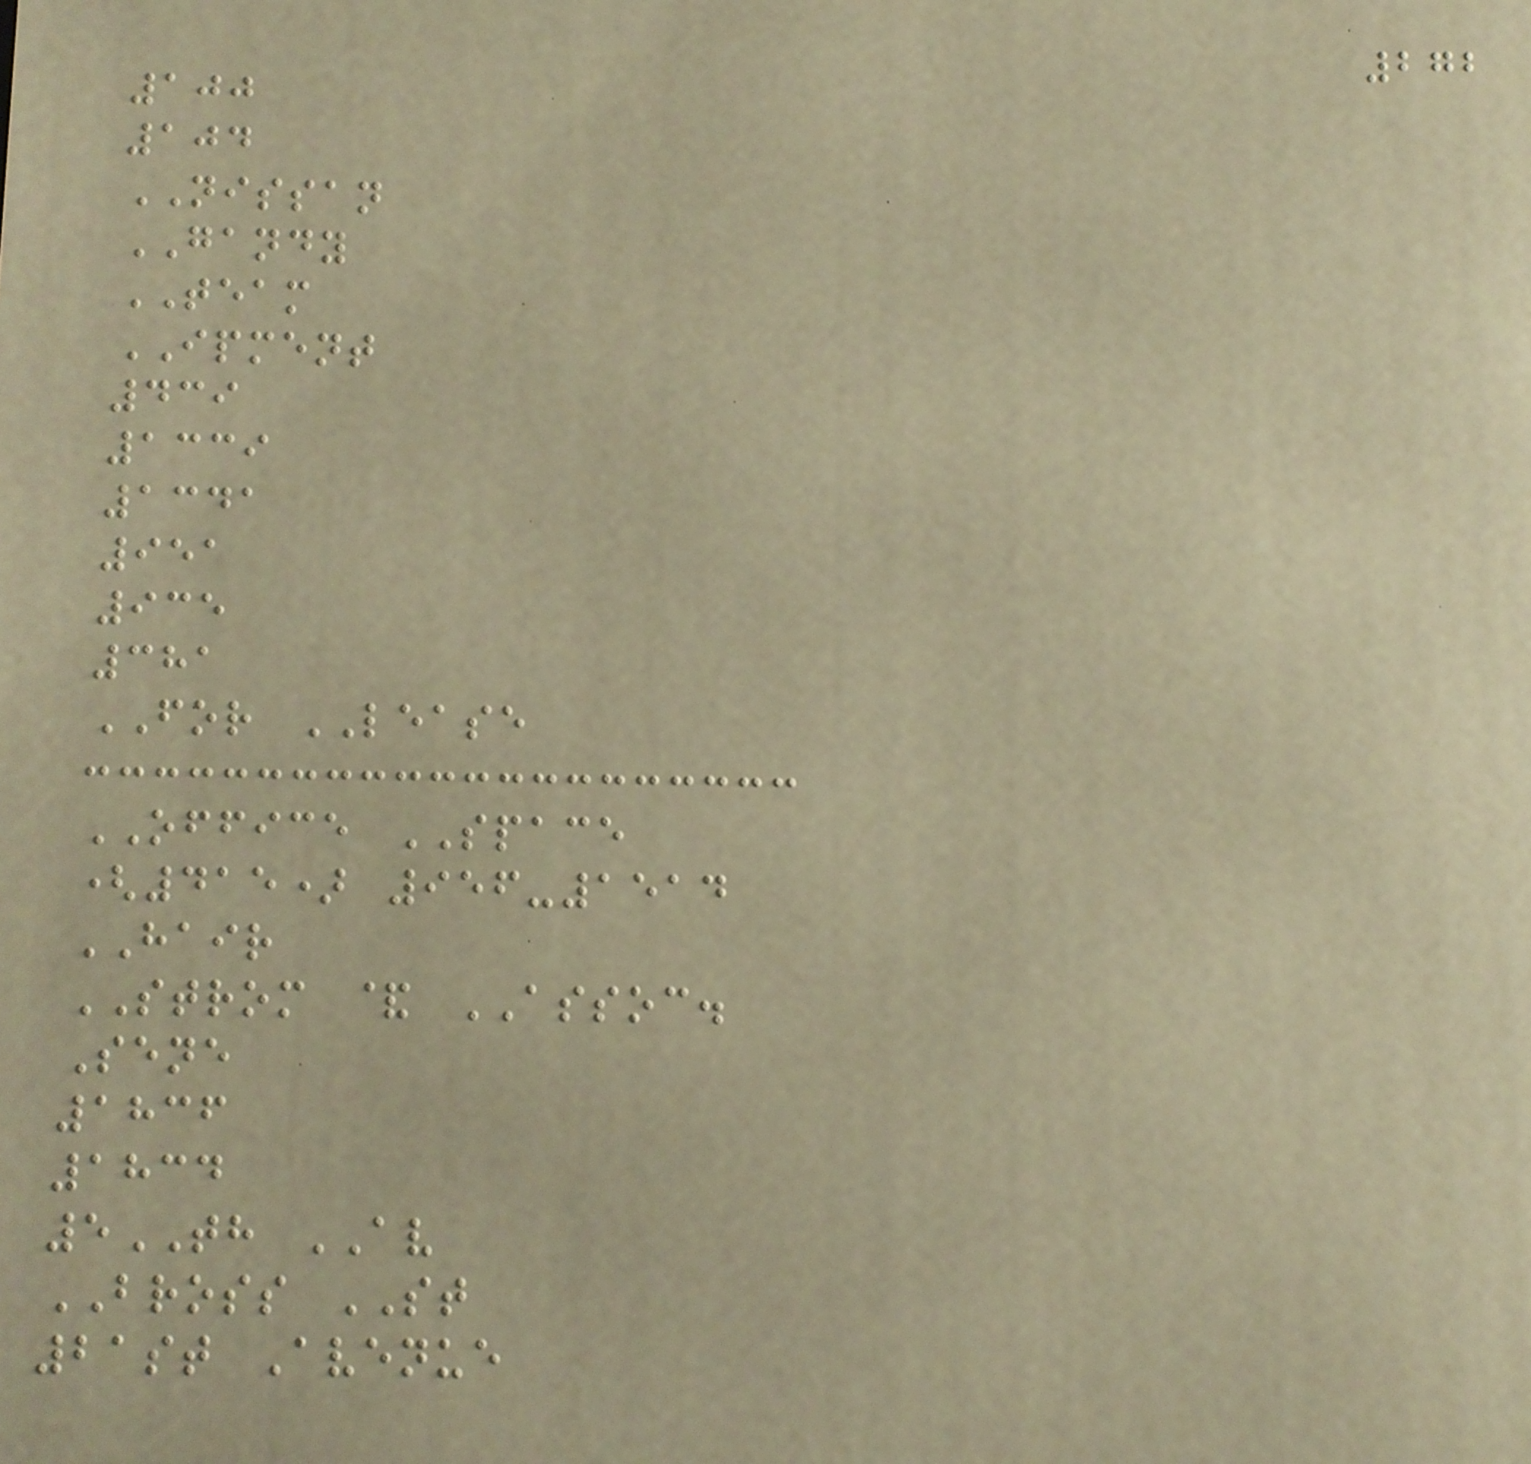272
100
104
NISSAN
GANDY
TEAM
IPMENT
439
1339
1341
951
935
381
FOR LEASE
OFFICE SPACE
(415) 956-1514
HAIR
STROM & ASSOC.
Sene
1836
1834
5TH AV
BROSS ST
21st Avenue
